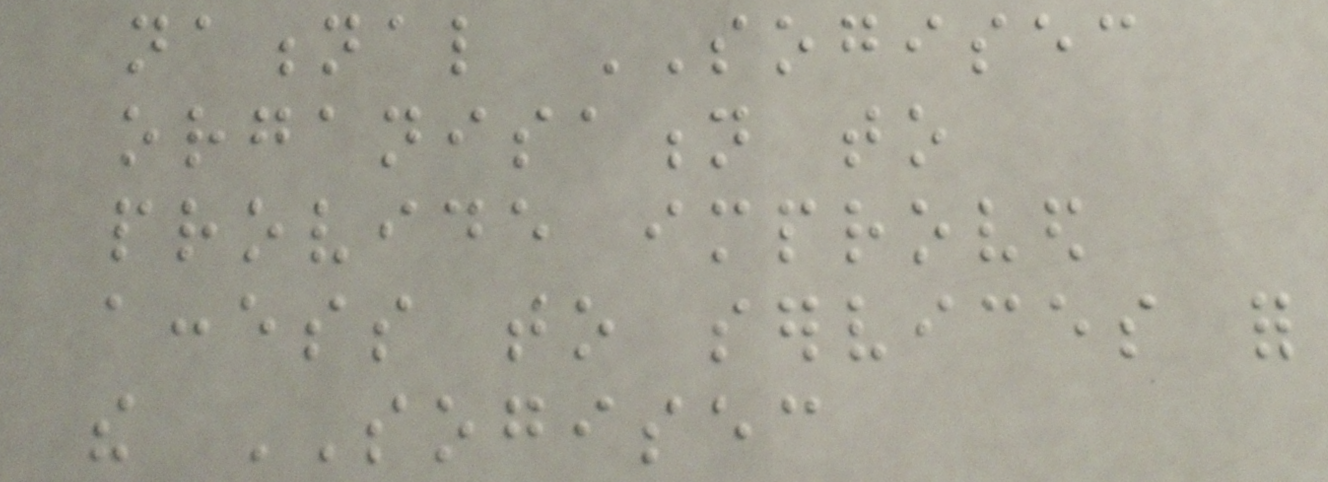national SOGISEC
organisation to
provide improved
access to services for
the SOGISEC
